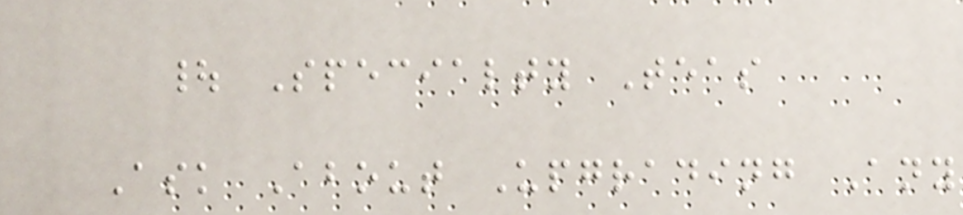| Specialty Teas
Ask About Upgrading Any
